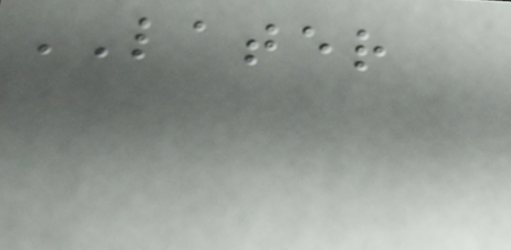LATER
